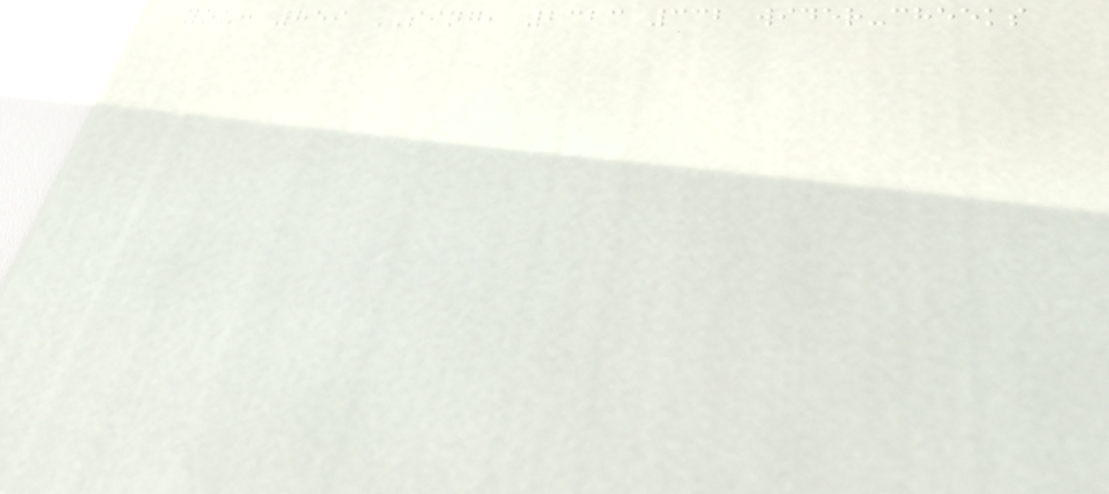you: 859 SING, 2323 332 wider-cheeks
